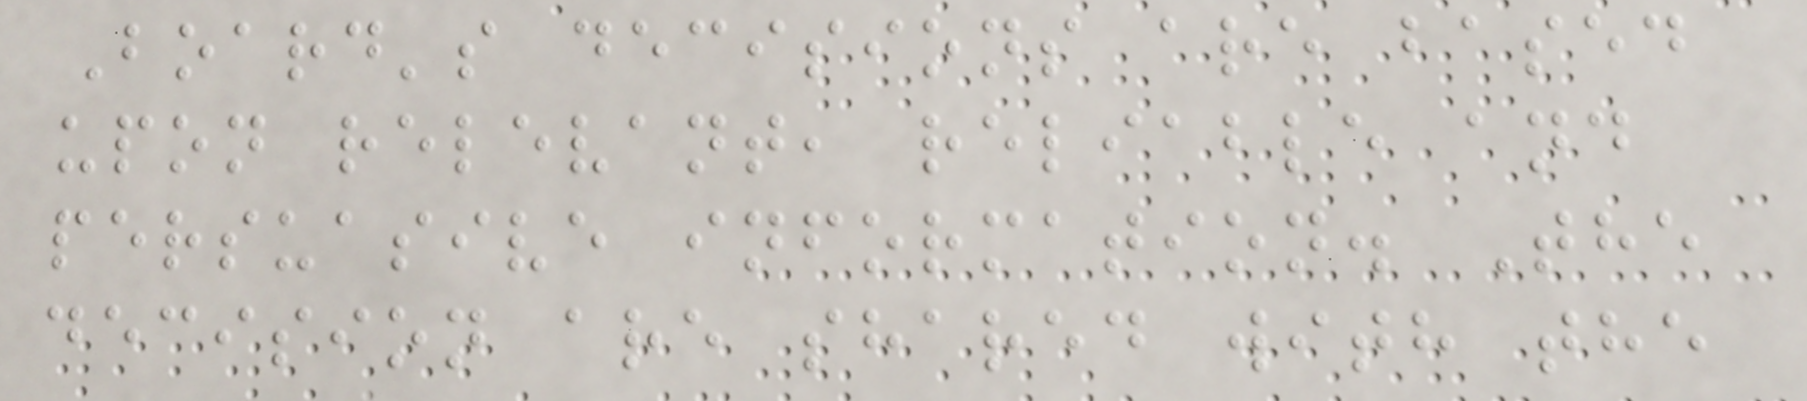Board's decisions are based
upon relevant, reliable and
persuasive information. The
decision are shared with the
